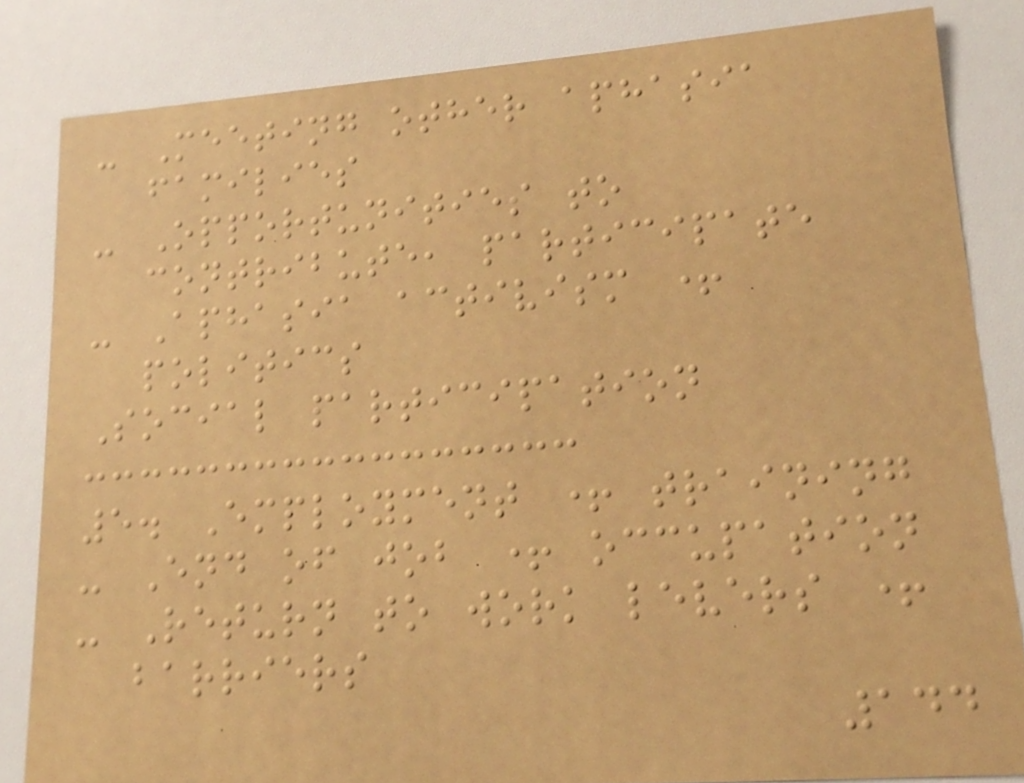- Meeting other aphasia
families
- Opportunities to
contribute, participate
- Aphasia activism +
politics
Social participation
5. Employment + training
- End of job + occupation
- Return to work levers +
barriers
144
